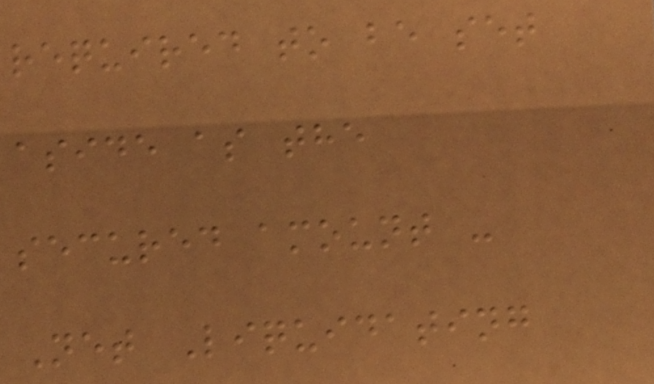required to be set
aside as the
secured amount -
Net Liquidating
